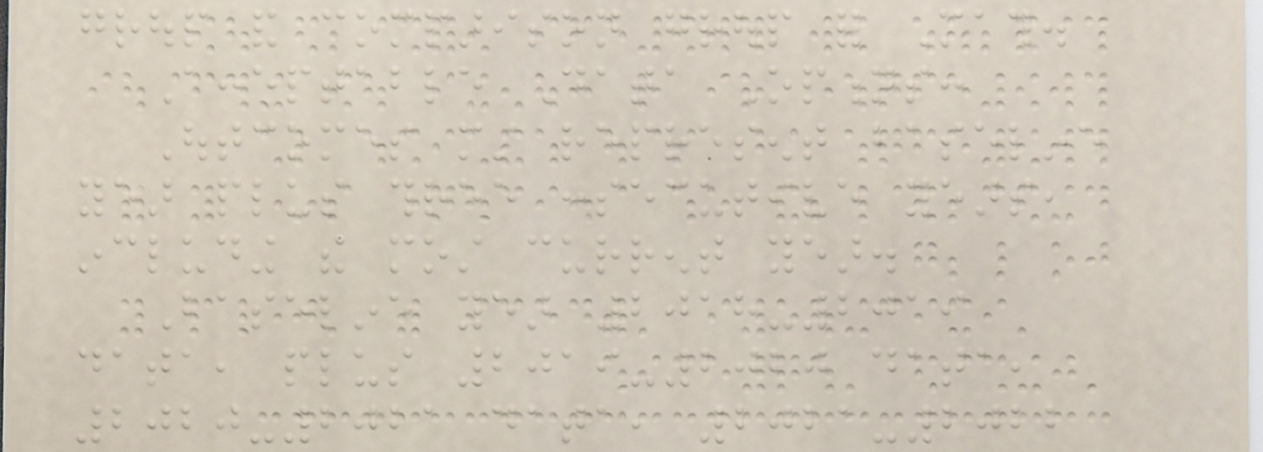group and comparison group for Math.
Acceptable Data Options:
Outcomes must represent baseline
year plus three consecutive years,
including the most current year.
Baseline year 2018-2019
data, plus 2019-2020 data,
2020-2021 data, 2021-2022
